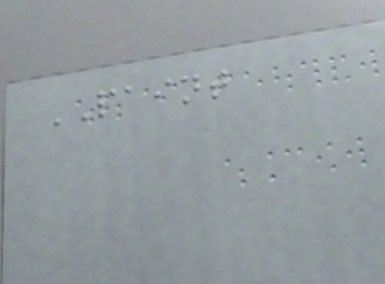PAINT
